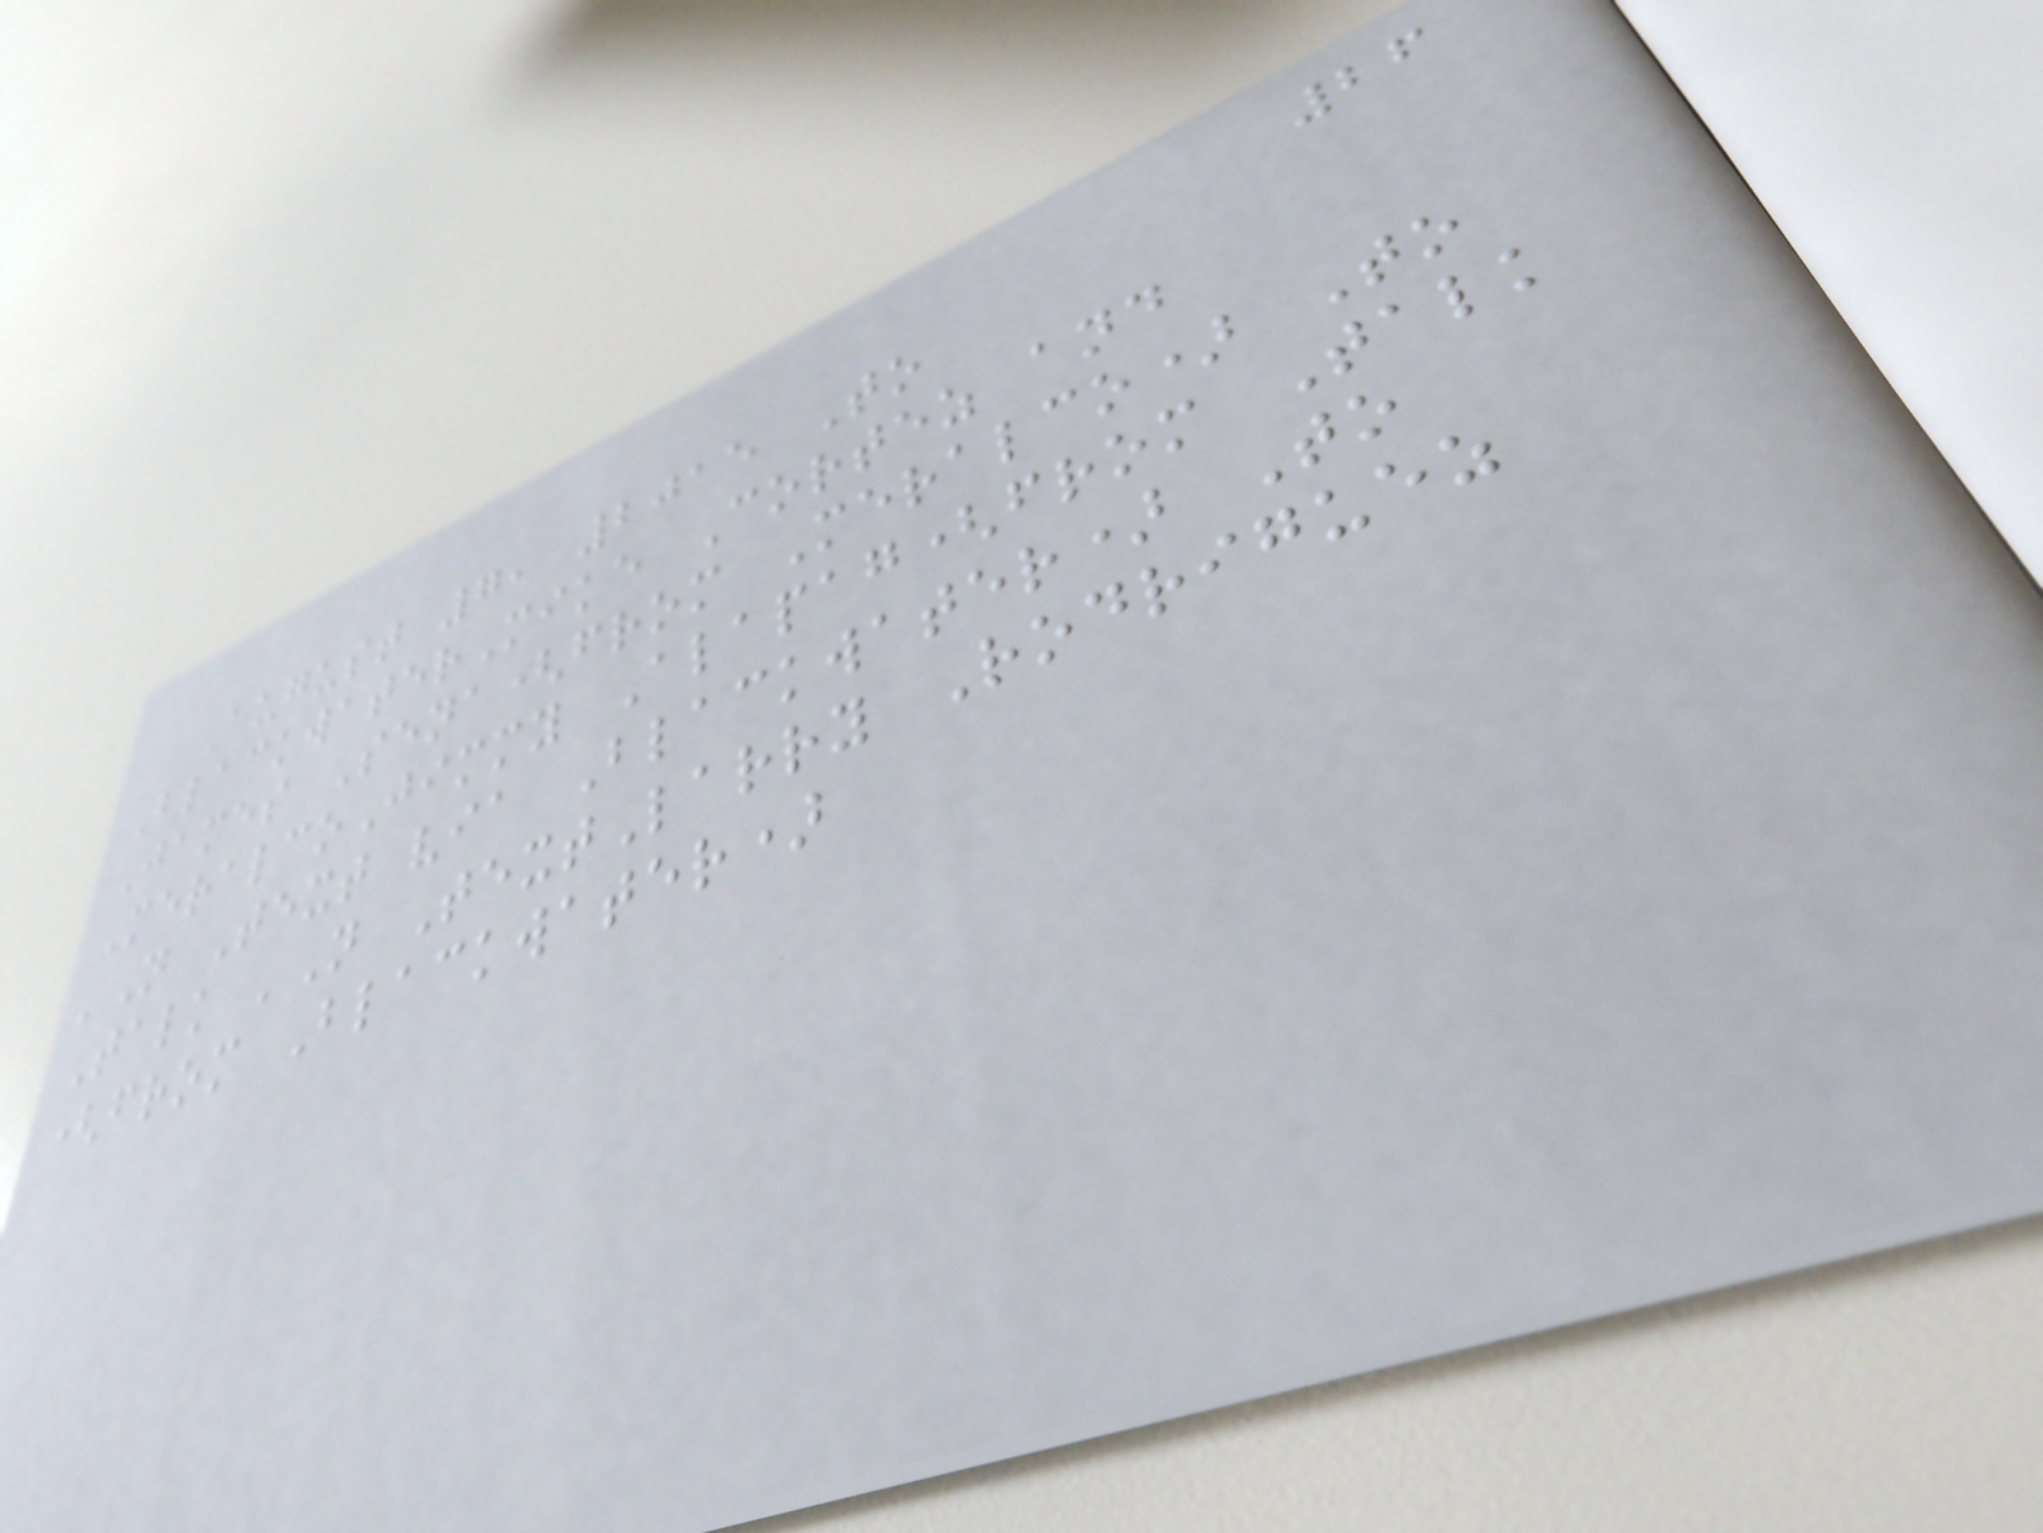26
August 7, 2015 To
BlackwaterMike Cortez and
James Sena(from Meralco) To
MeralcoJimmy Alapag(from Talk
'N Text via Blackwater) To
Talk 'N TextLarry Rodriguez
(from Blackwater)
